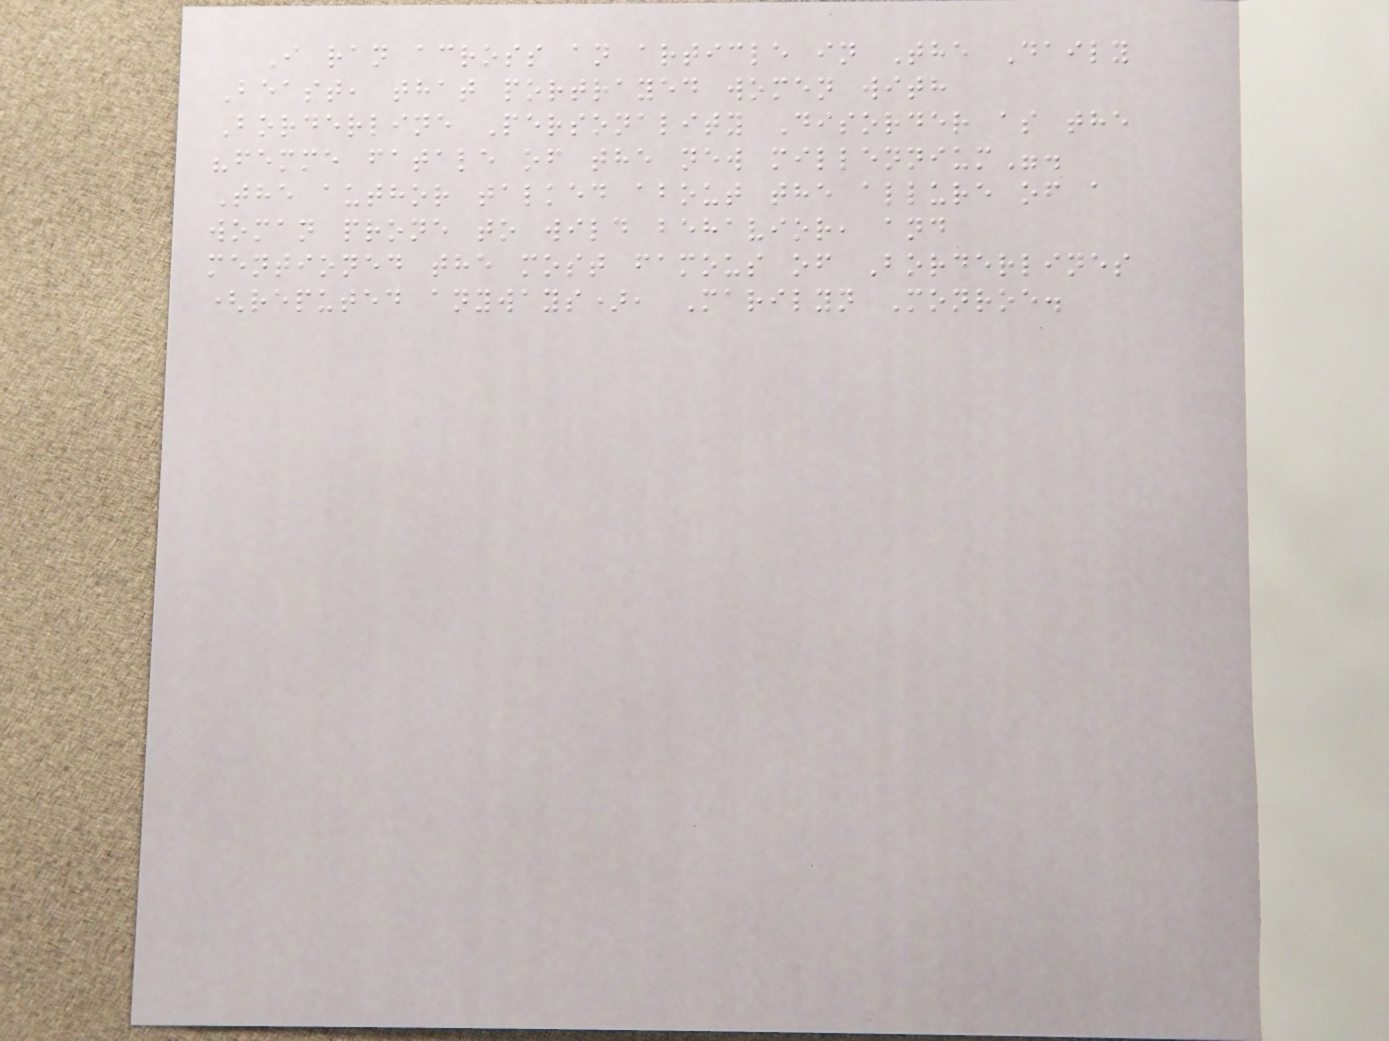I ran across an article in The Daily
Beast, that portrayed women with
Borderline Personality Disorder as the
"femme fatale of the new millennium".
The author talked about the allure of a
woman prone to wild behavior, and
mentioned the most famous of Borderlines
(reputed anyways), Marilyn Monroe.
